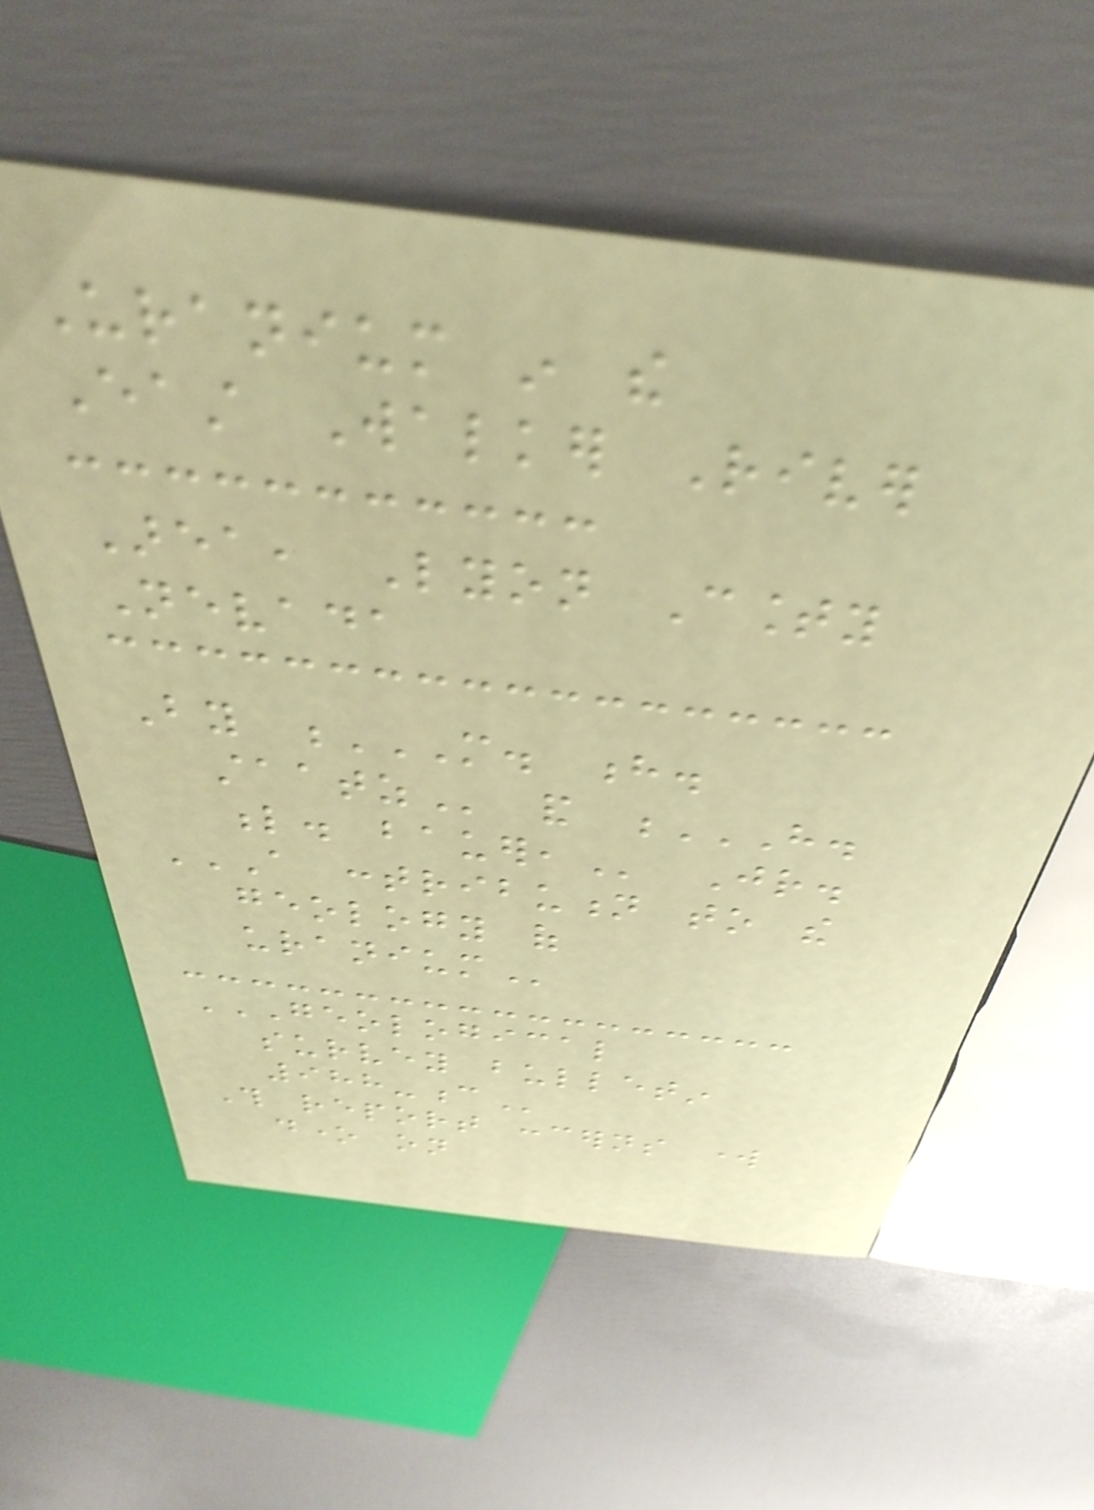Uranium in the
East Walker River
Area, Lyon County
Nevada
By M. H.
STAATZ and H.
L. BAUER, Jr.
A CONTRIBUTION TO THE
GEOLOGY OF
URANIUM
GEOLOGICAL
SURVEY BULLETIN
988-C
This report concerns work
done on
